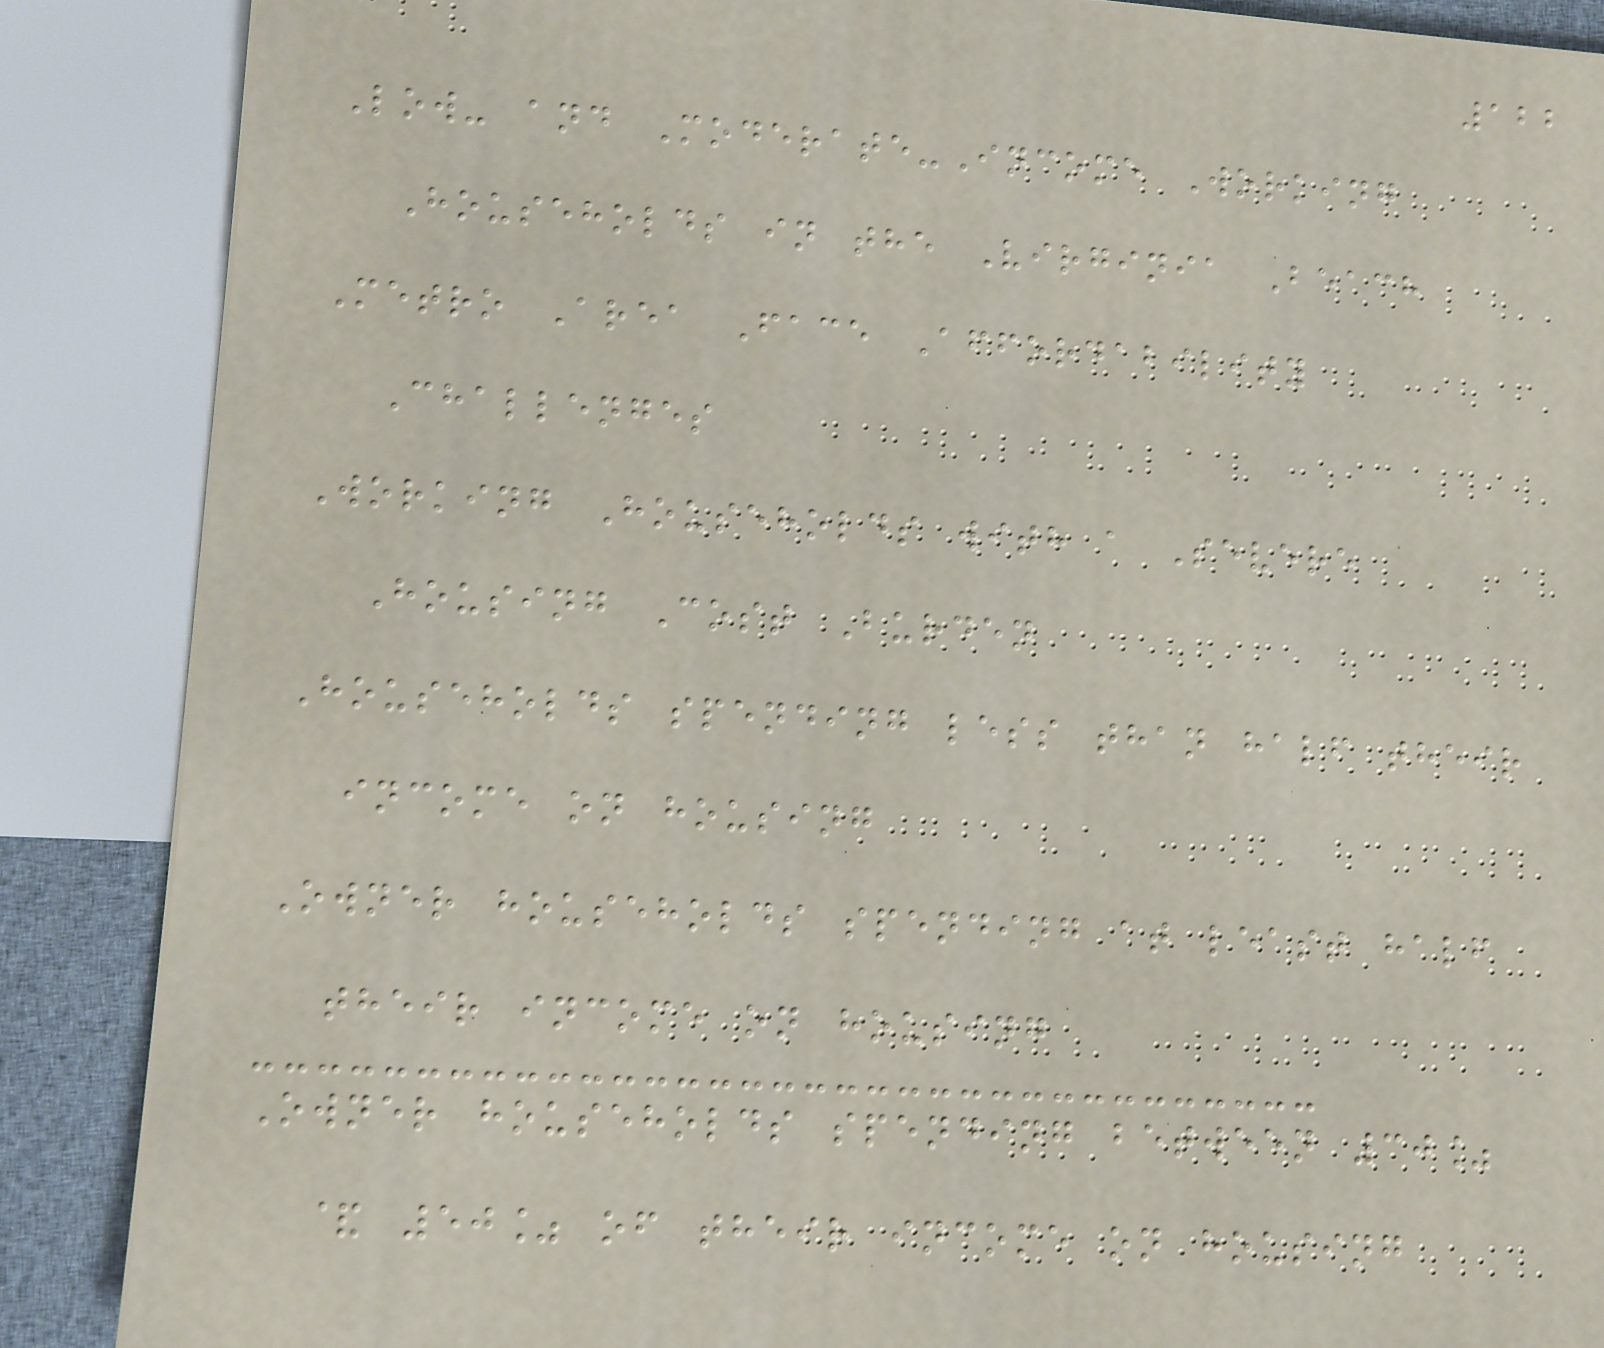122
Low- and Moderate-Income Working
Households in the Virginia Beach
Metro Area Face Affordability
Challenges
Working Households with a Severe
Housing Cost Burden
Households spending less than half their
income on housing
Owner households spending at least half
their income on housing
Owner households spending between 30%
& 50% of their income on housing
